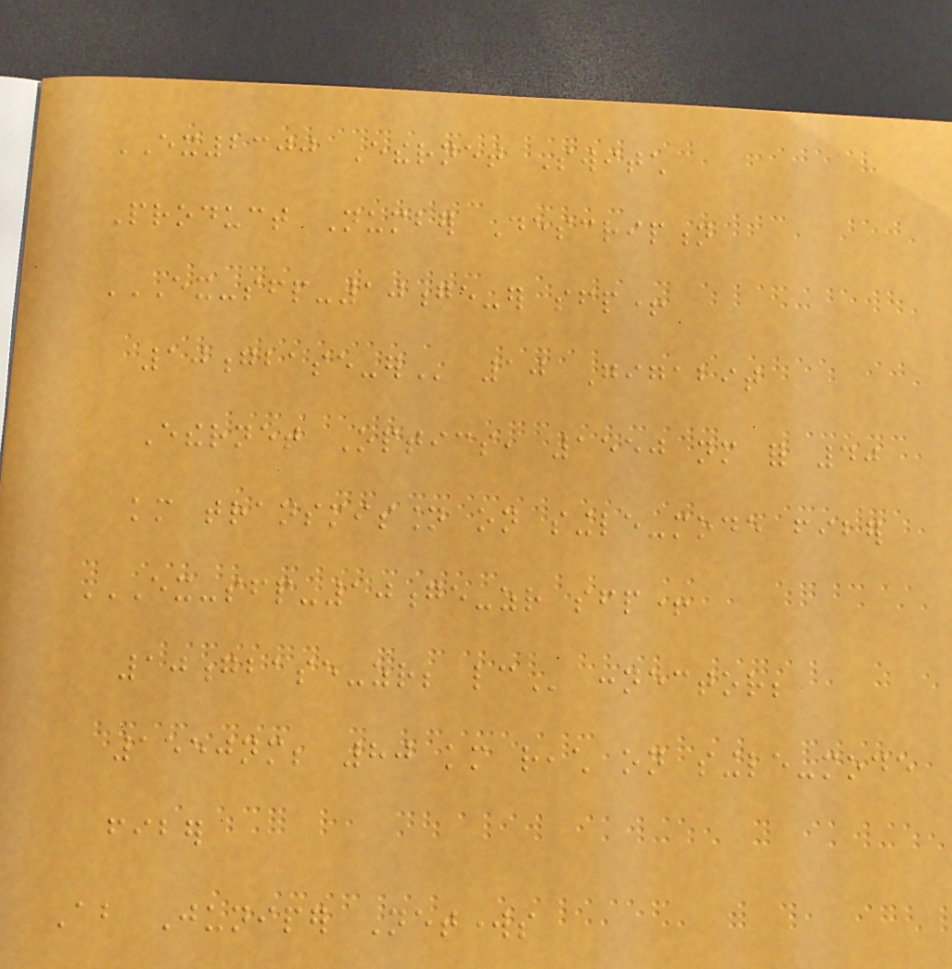EX2300 Ethernet Switch
Product Number Description
EX-SFP-10GE-ER SFP+
10GBASE-ER 10 Gigabit
Ethernet Optics, 1550 nm for 40
km transmission on single-mode fiber
EX-SFP-10GE-ZR SFP+
10GBASE-ZR; LC connector;
1550nm; 80 km reach on single-mode
fiber
About Juniper Networks
